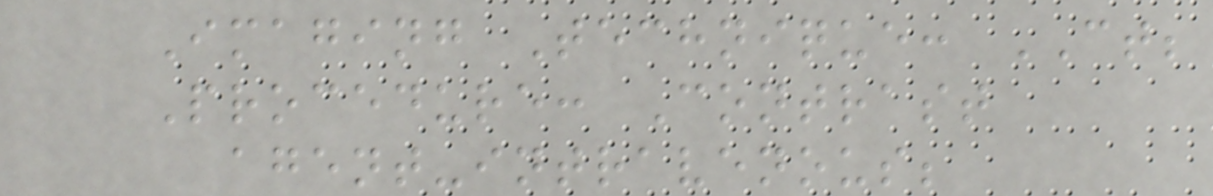Imaging Technique: CT;
Procedure: Contrast
agent-intravenous;
